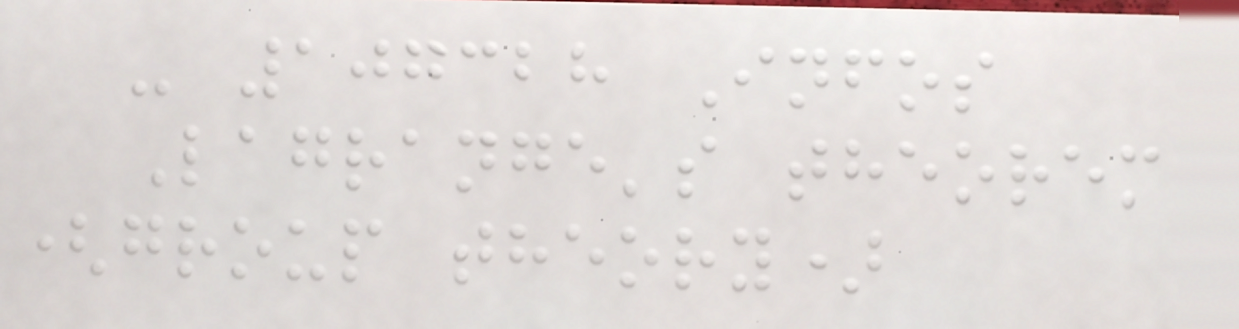- 107328 Infos
Lagrange's theorem
(group theory)
